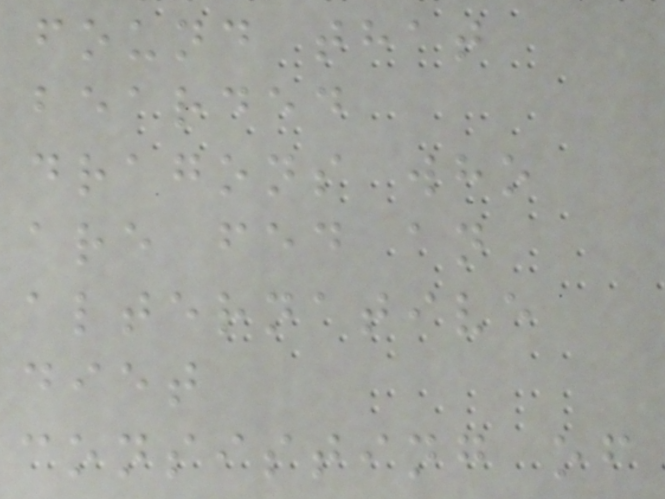found that
bearded
dragons who
are fed an
alternative
diet
consisting of
